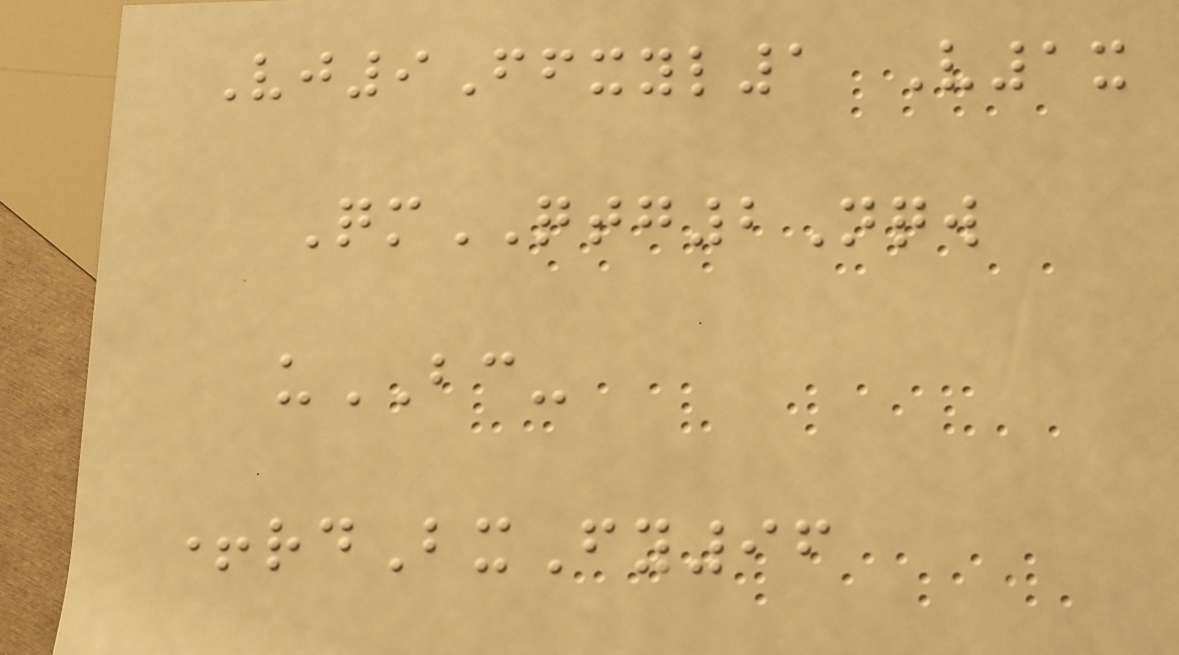Vj9Ffxyl1 V1x
QmQTG2Nqw
uBC-
+rdBxFy96
